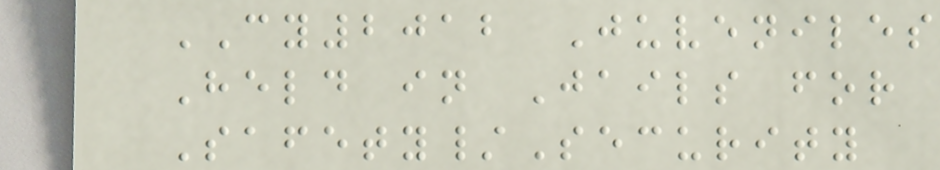CY2012 Juveniles
Held in Jails for
Safety/Security
